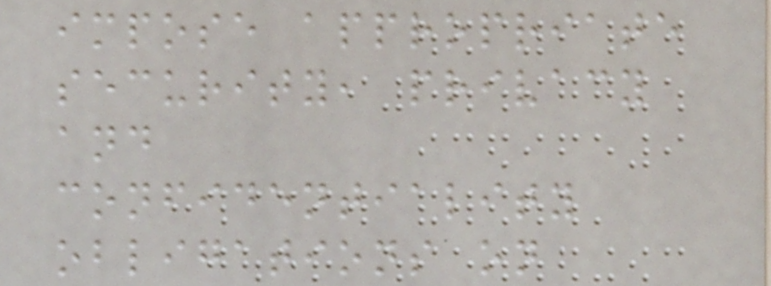impose appropriate
security, privacy
and
confidentiality
obligations on
